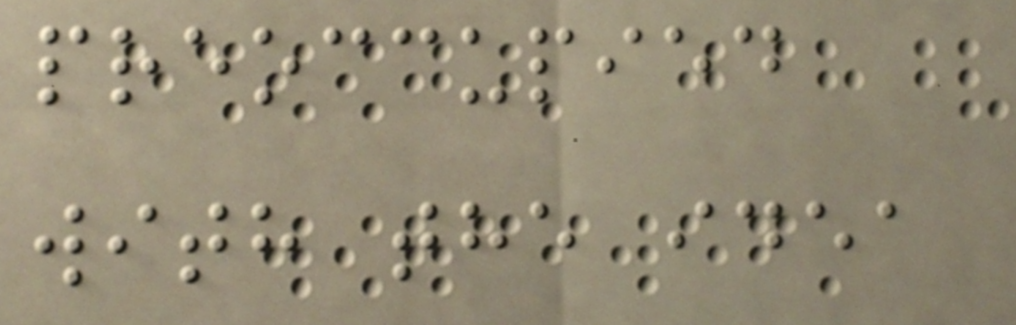preoccupied
with the idea
